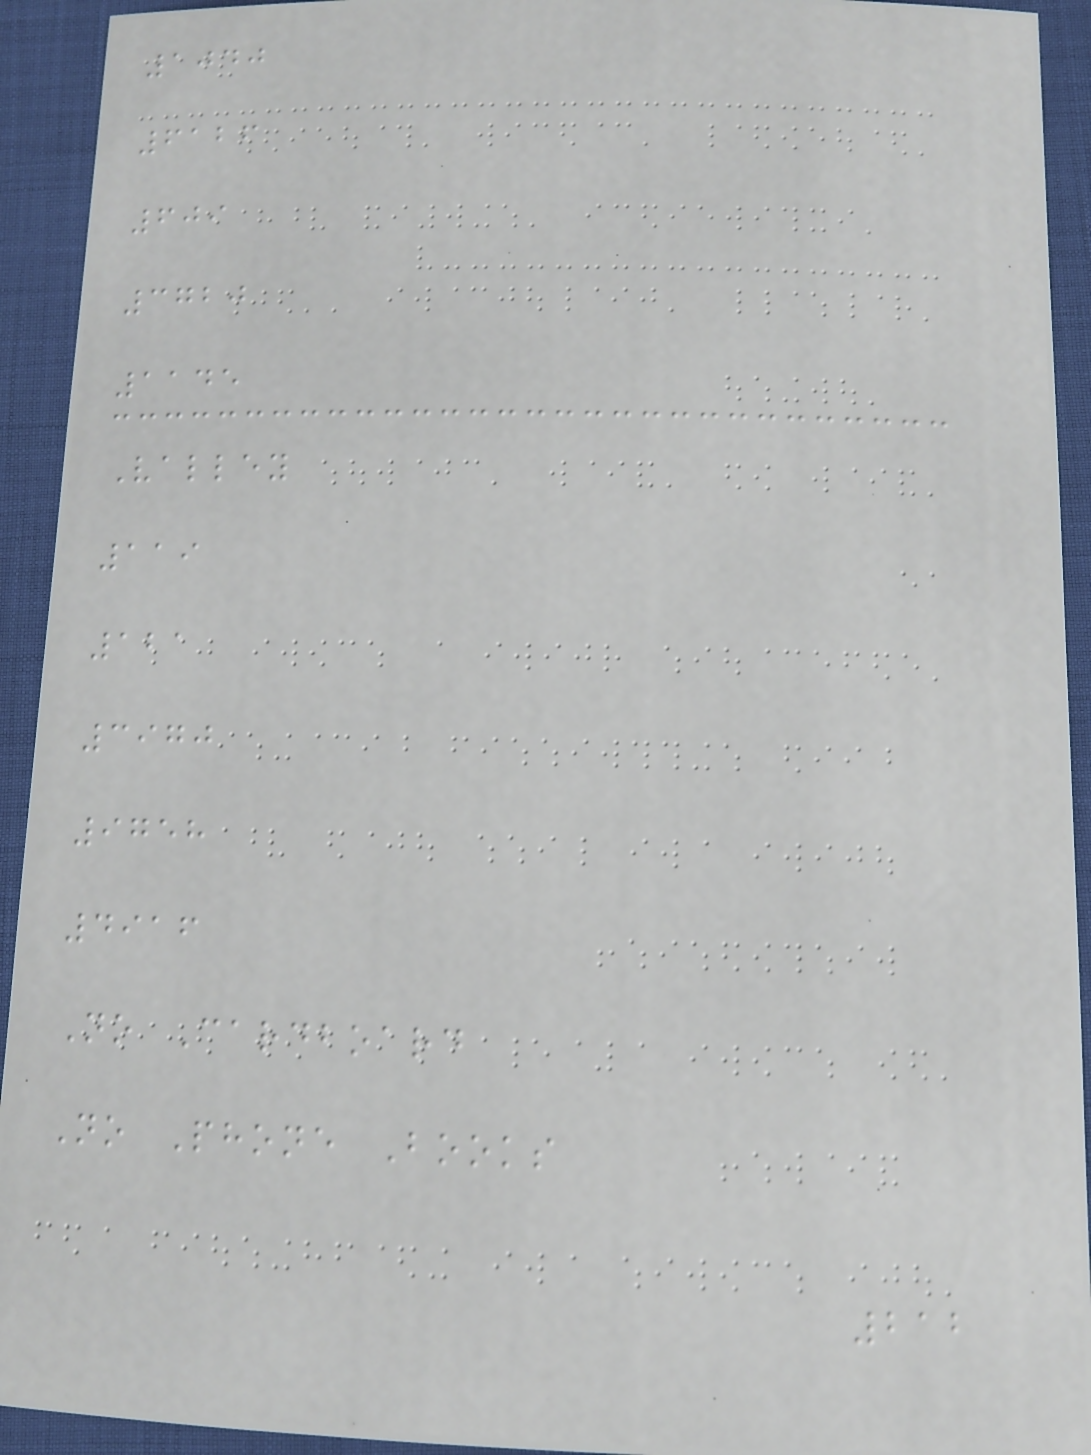1040
6126
609
3720
1145
Valley
119
121
3970
9758
4916
No Cardboard
No Phone Books
212
